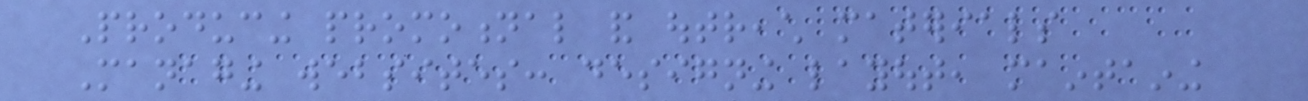Producing promotional and outreach materials
Managing websites: designing layout, maintaining
